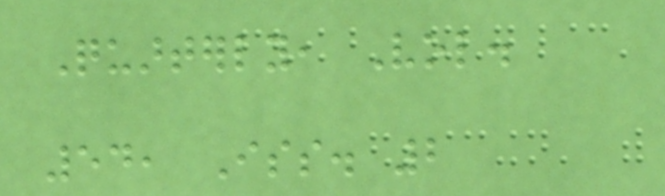Quarterly, Vol.
54, Iss. 2
